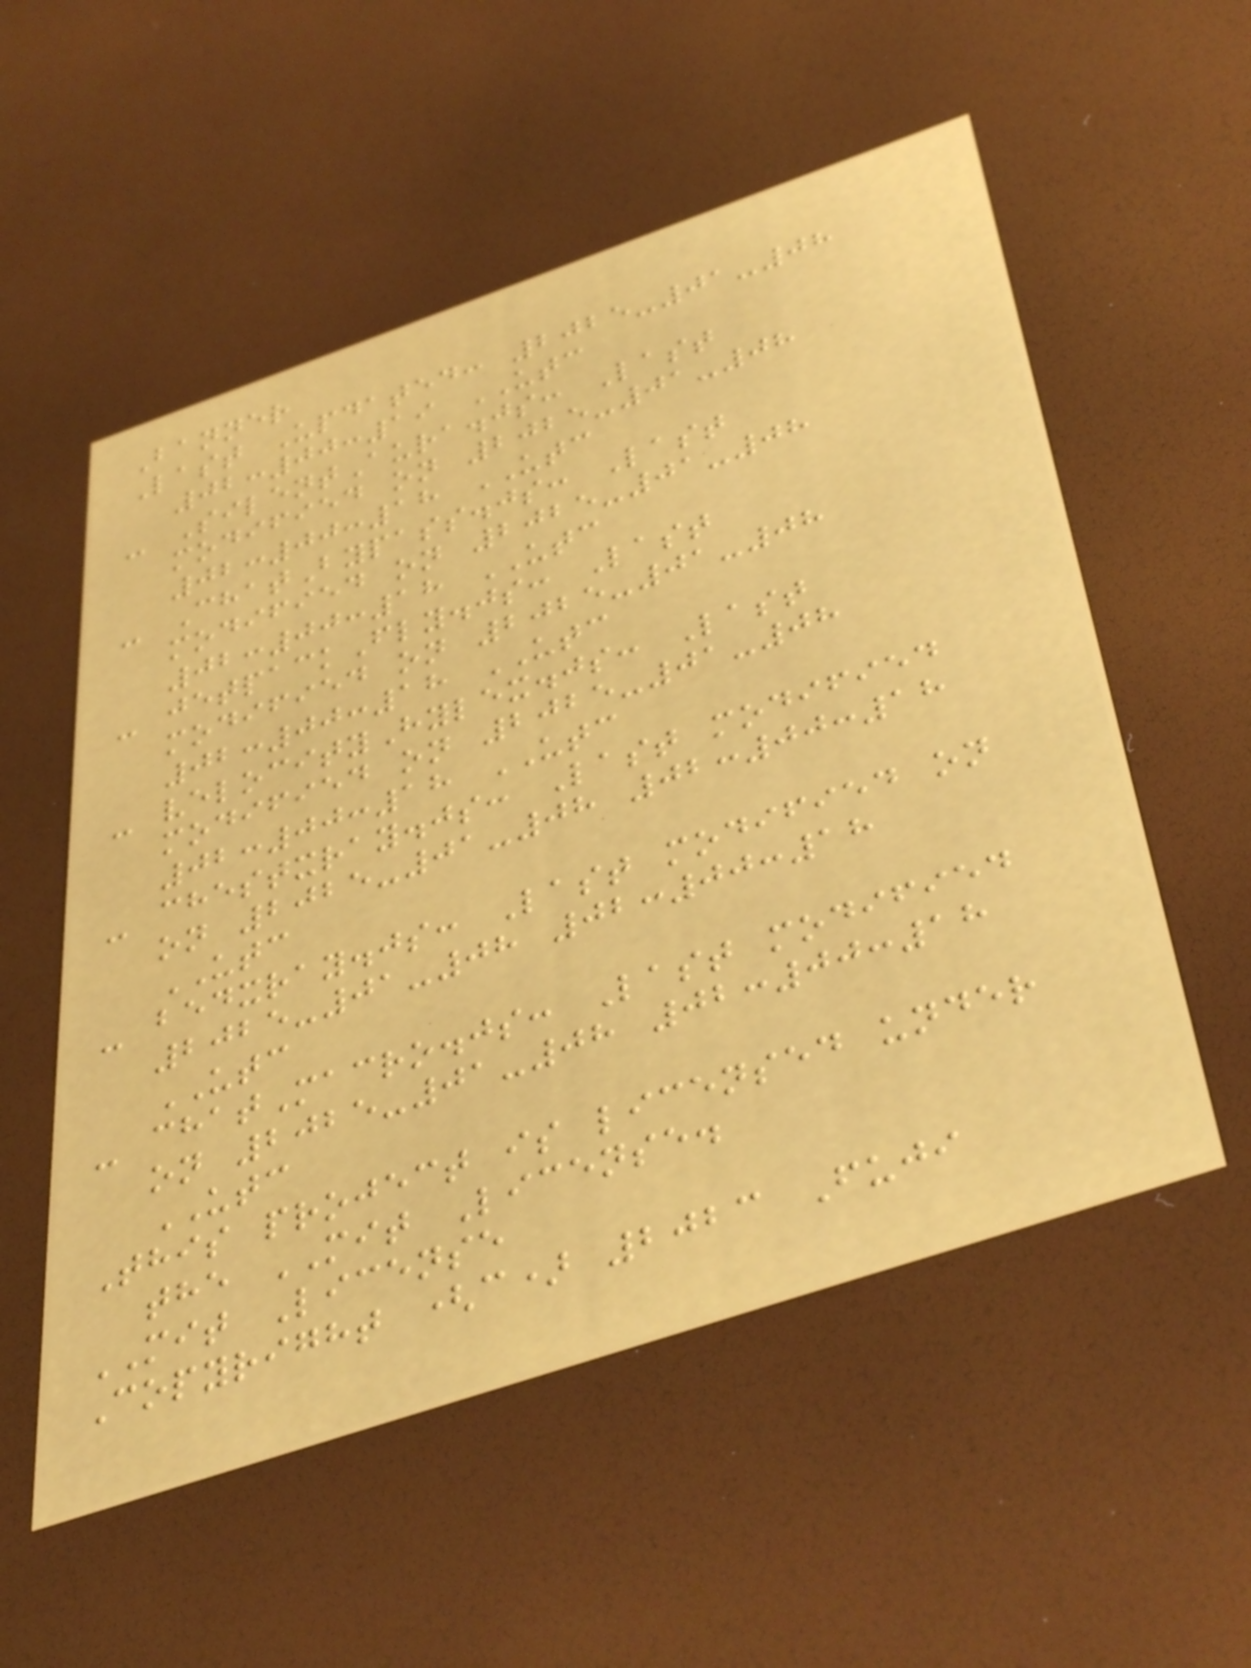Banner
Last Updated: 2025-01-08
02:00:19 UTC
- SilentAura.js: Last
modified on 2025-01-08
02:00:18 UTC
- ChatBypass.js: Last
modified on 2025-01-08
02:00:18 UTC
- jetpackFly.js: Last
modified on 2025-01-08
02:00:18 UTC
- velocityHylex.js: Last
modified on 2025-01-08
02:00:18 UTC
- chestxray.js: Last modified
on 2025-01-08 02:00:18
UTC
- bedxray.js: Last modified on
2025-01-08 02:00:18
UTC
- chatMacro.js: Last modified
on 2025-01-08 02:00:18
UTC
This project is licensed under
the MIT License.
MIT License
Copyright (c) 2023 Fuji
